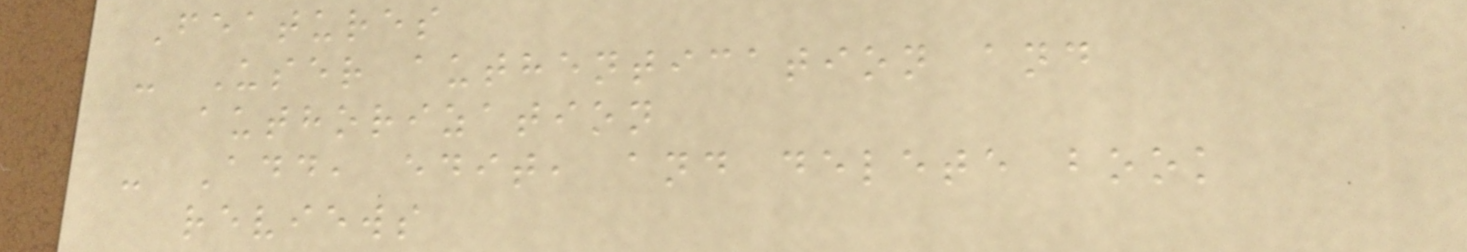Features
- User authentication and
authorization
- Add, edit, and delete book
reviews
